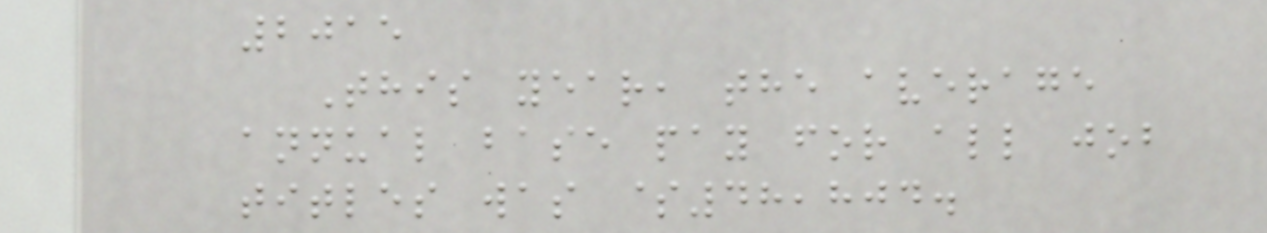2015
This year, the average
annual base pay for all job
titles was $48,804.
